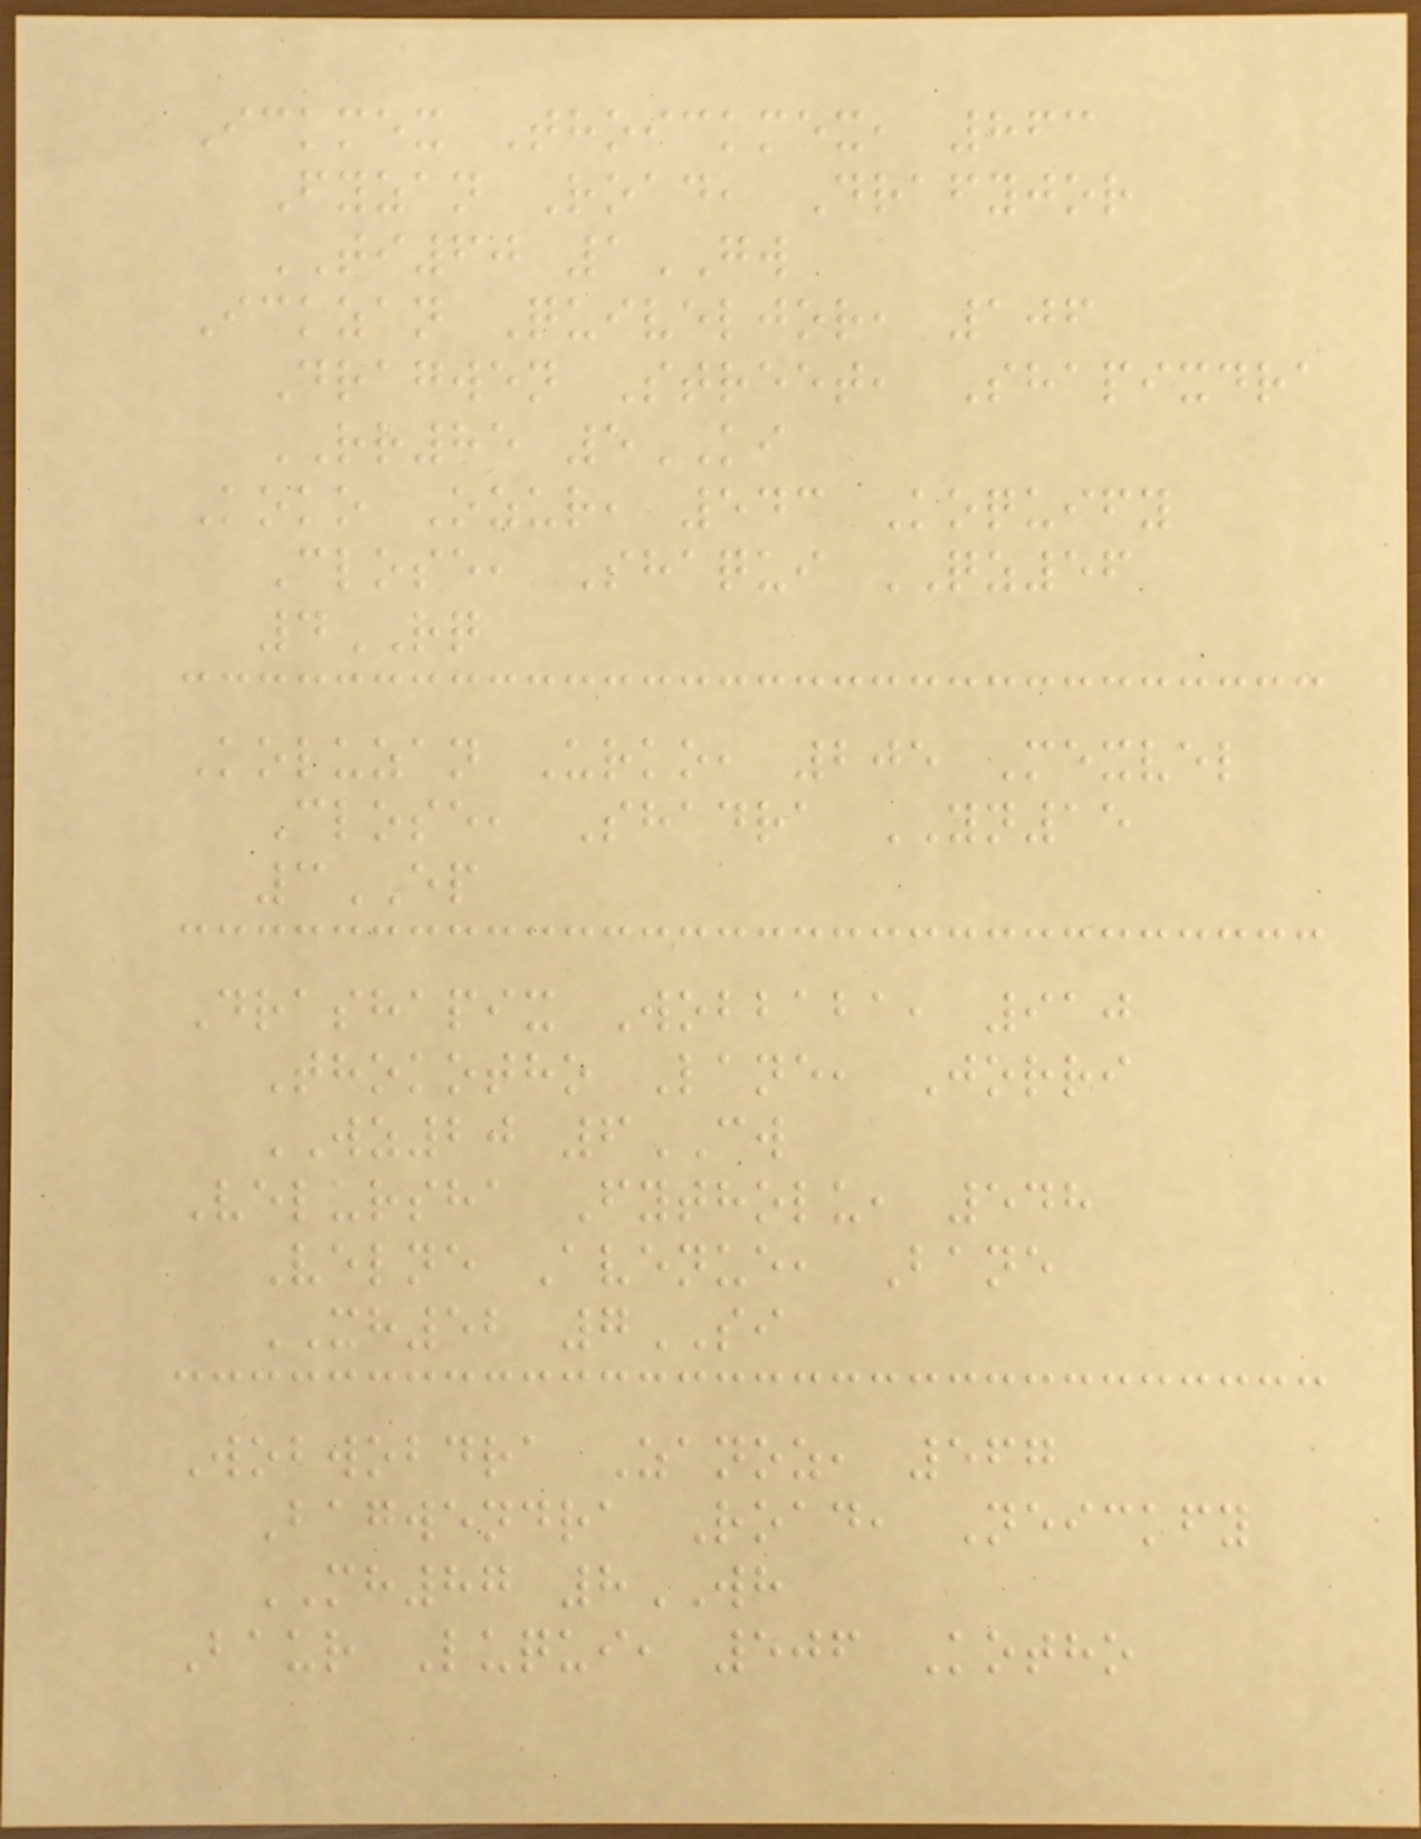Ickmex Thoickmex, 863
Fyzan Road, Drafyjor
TI60 1GW
Ickzan Quiveljor, 106
Dragwen Street, Shapixdra
RR85 5KI
Koko Ozur, 543 Koquify
Close, Shaqui QZ56
4RQ
Koluzan Urko, 205 Mexvel
Close, Shadra YN15
3EP
Drashapix Wobbaba, 910
Thokotho Lane, Jorri
WZ20 6CW
Velursha Fytholu, 548
Velne Avenue, Bane
XH52 7SI
Wobwobdra Zanoz, 567
Bagwendra Road, Neickfy
MH87 8WH
Baur Luqui, 506 Kotho
